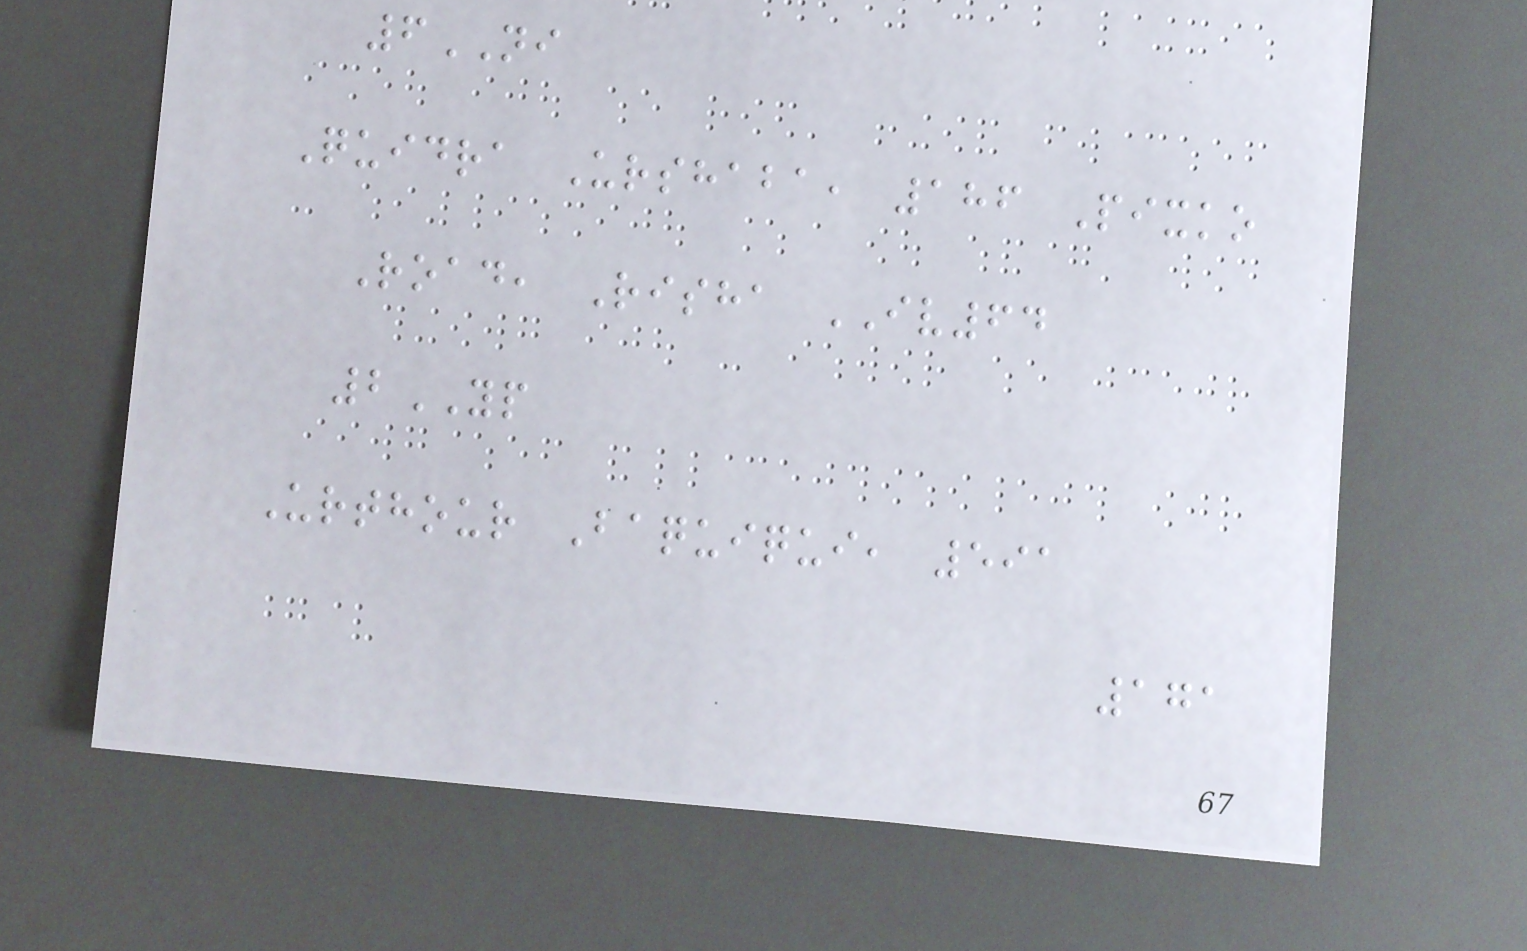6NI
Quidra Urshaba, 186 Pixko
Road, Risha IV64
2YP
Urthour Baquiqui, 591
171
